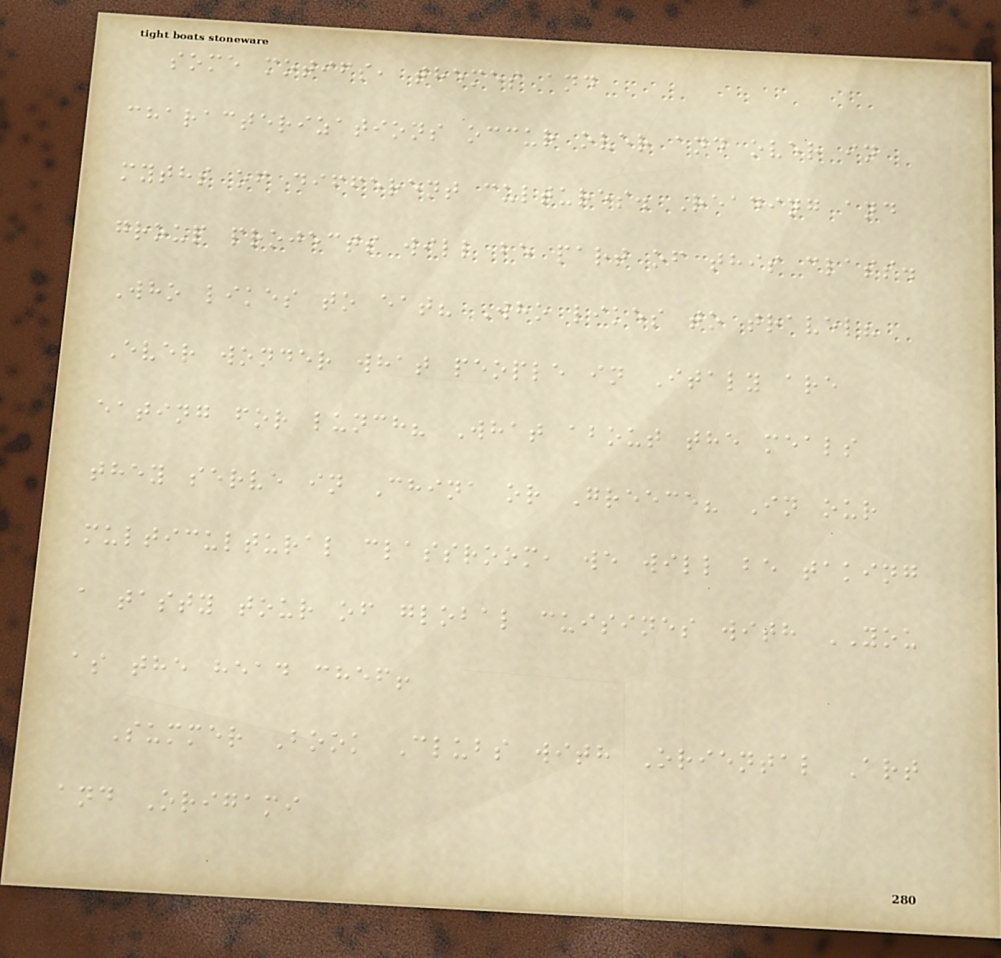some motifs, themes and
characterizations occur over and over in
myths of different cultures. Reading and
group projects will be part of this class.
Who likes to eat? Who likes to travel?
Ever wonder what people in Italy are
eating for lunch? What about the meals
they serve in China or Greece? In our
multicultural classroom, we will be taking
a tasty tour of global cuisines with YOU
as the head chef!
Summer Book Clubs with Oriental Art
and Origami
